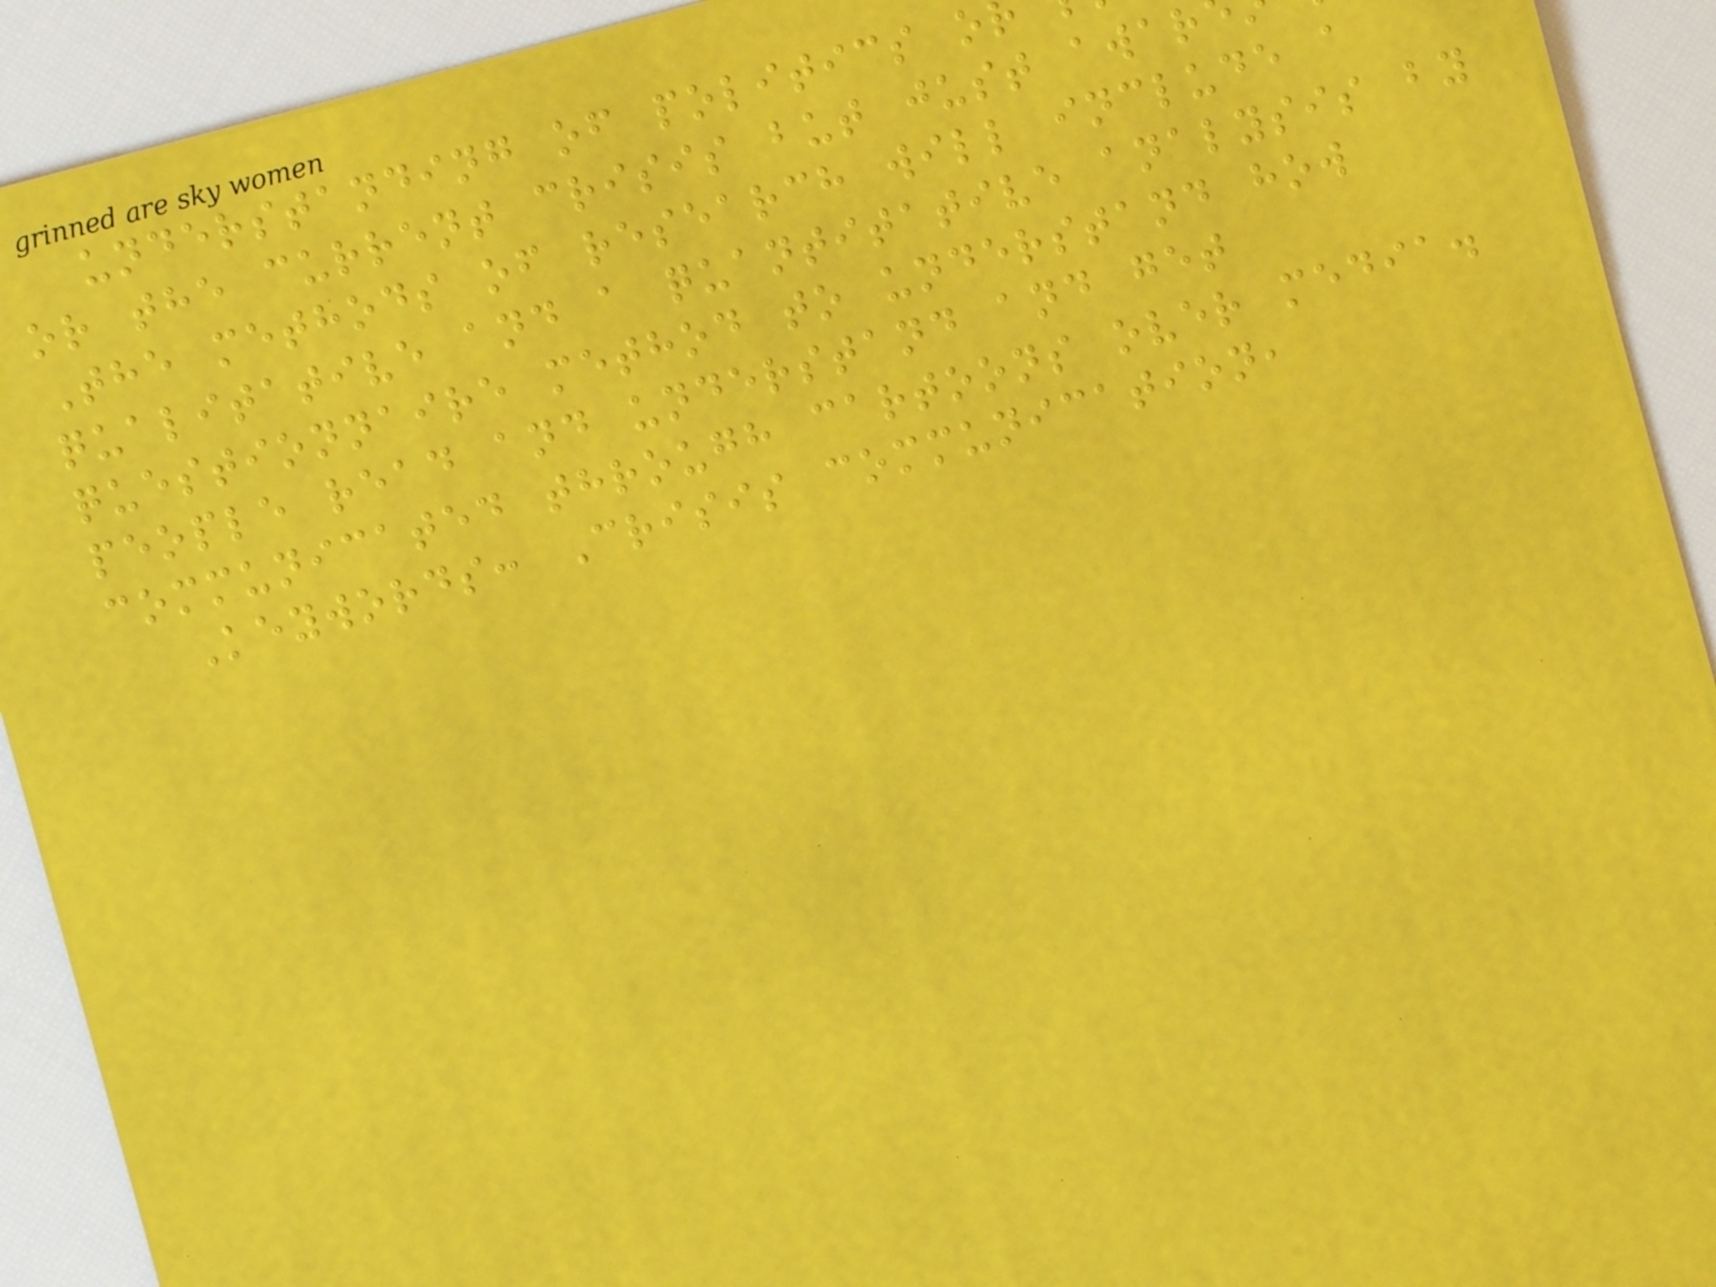understanding of politics o
or the current crisis but just awar
The methods of research will include a
qualitative and a quantitative analysis by
questionnaire method to understand how
people read and understand and get
communicated through cartoons over media.
Keywords: Crisis communication,
